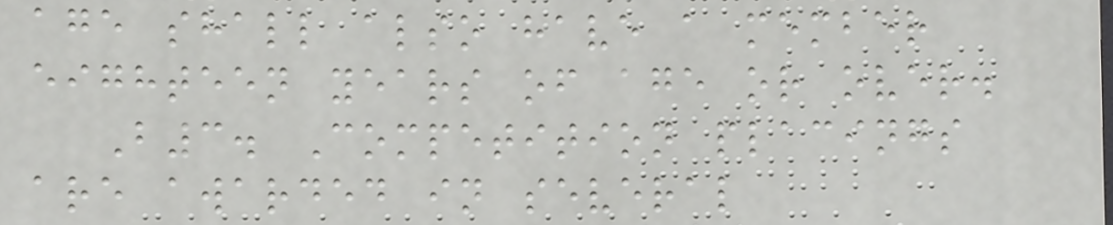age shall also have a member
eighteen years of age or over.
B3. Competition placings
are awarded in several
